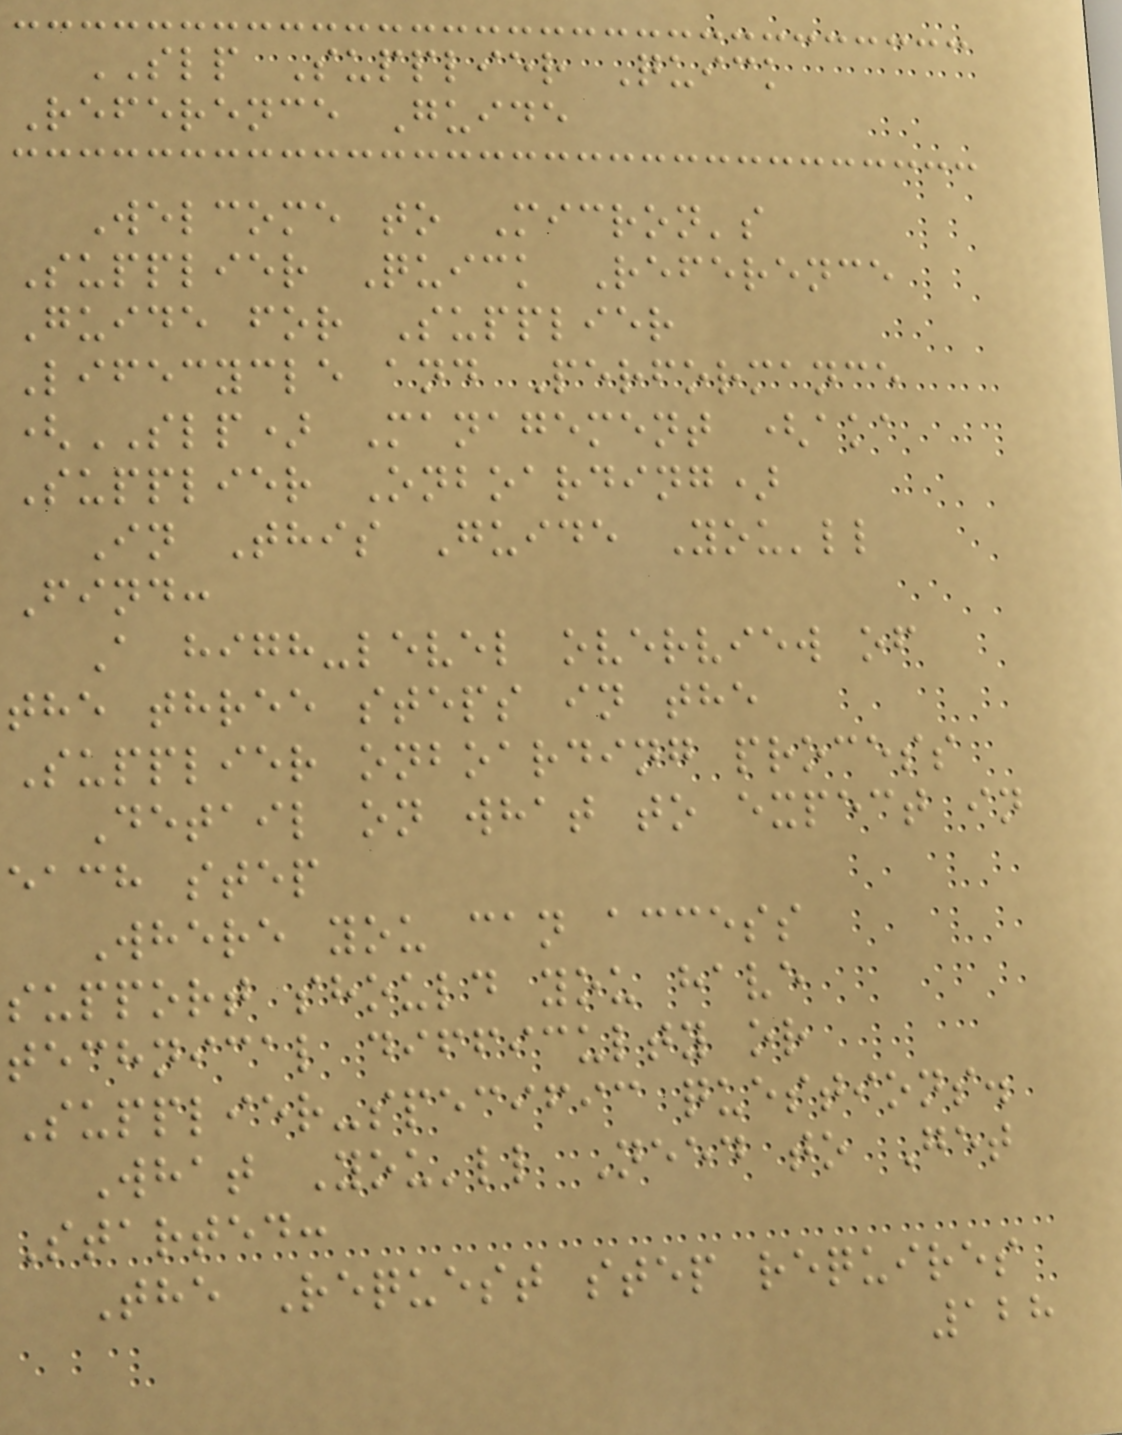SLP Supplier Quick
Reference Guide
Welcome to Micron's
Supplier Quick Reference
Guide for Supplier
Lifecycle and Performance
(SLP) Management (aka
Supplier Onboarding)
In This Guide You'll
Find:
A high-level overview of
the three steps in the
Supplier onboarding process
Detail on what to expect in
each step
Where you can access
support should you have
technical difficulty or
Supplier-specific questions.
What You'll Need to Get
Started:
The Request step requires
128
